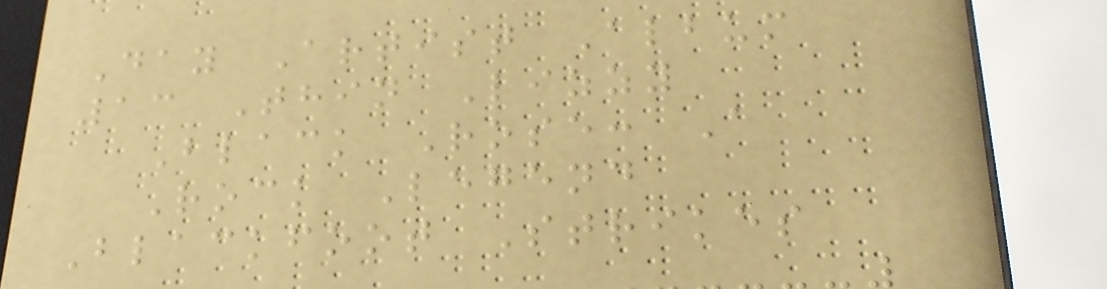Day Artist Album
13 Thin Lizzy
Black Rose: A
Rock Legend
Blackfoot Strikes
